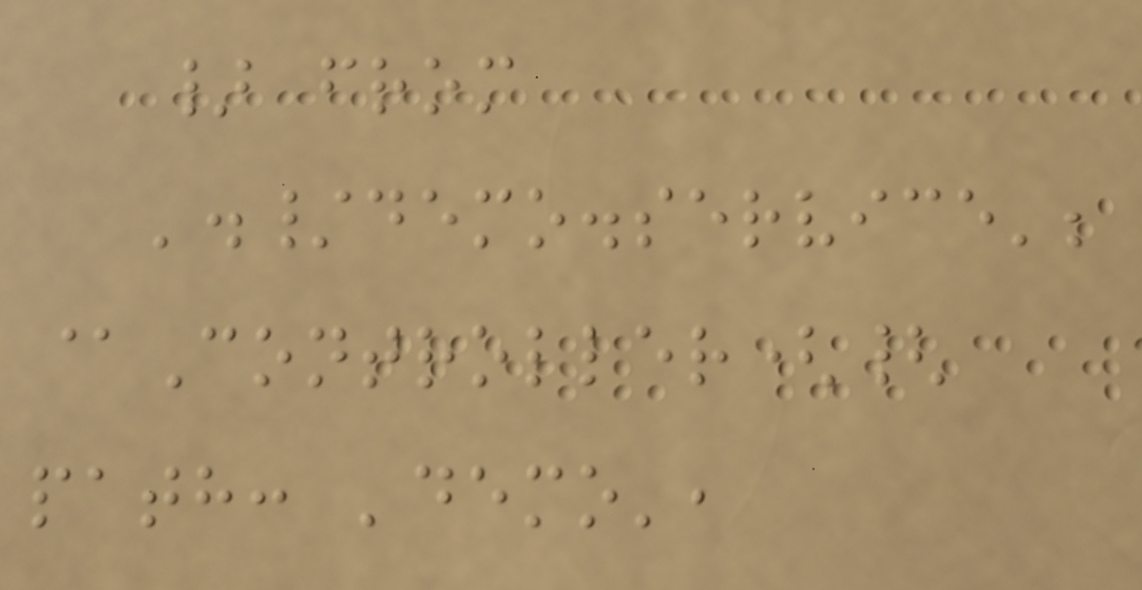} from
'./demo.service';
@Controller({
path: 'demo',
